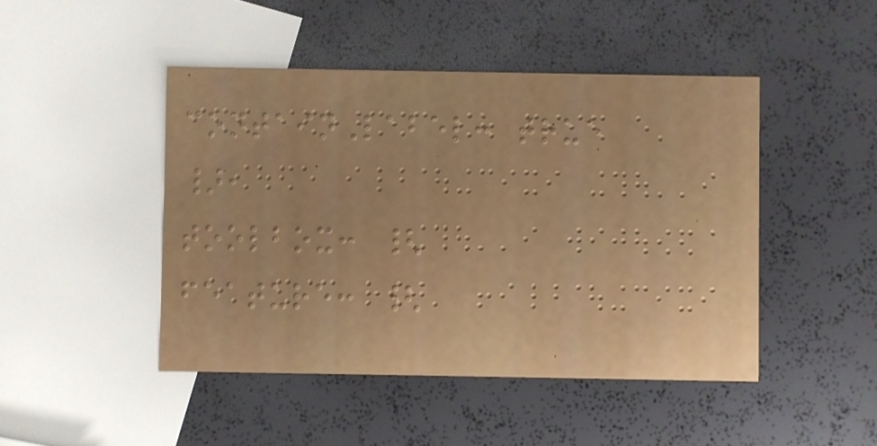containLabel: true
},
toolbox: {
feature: {
